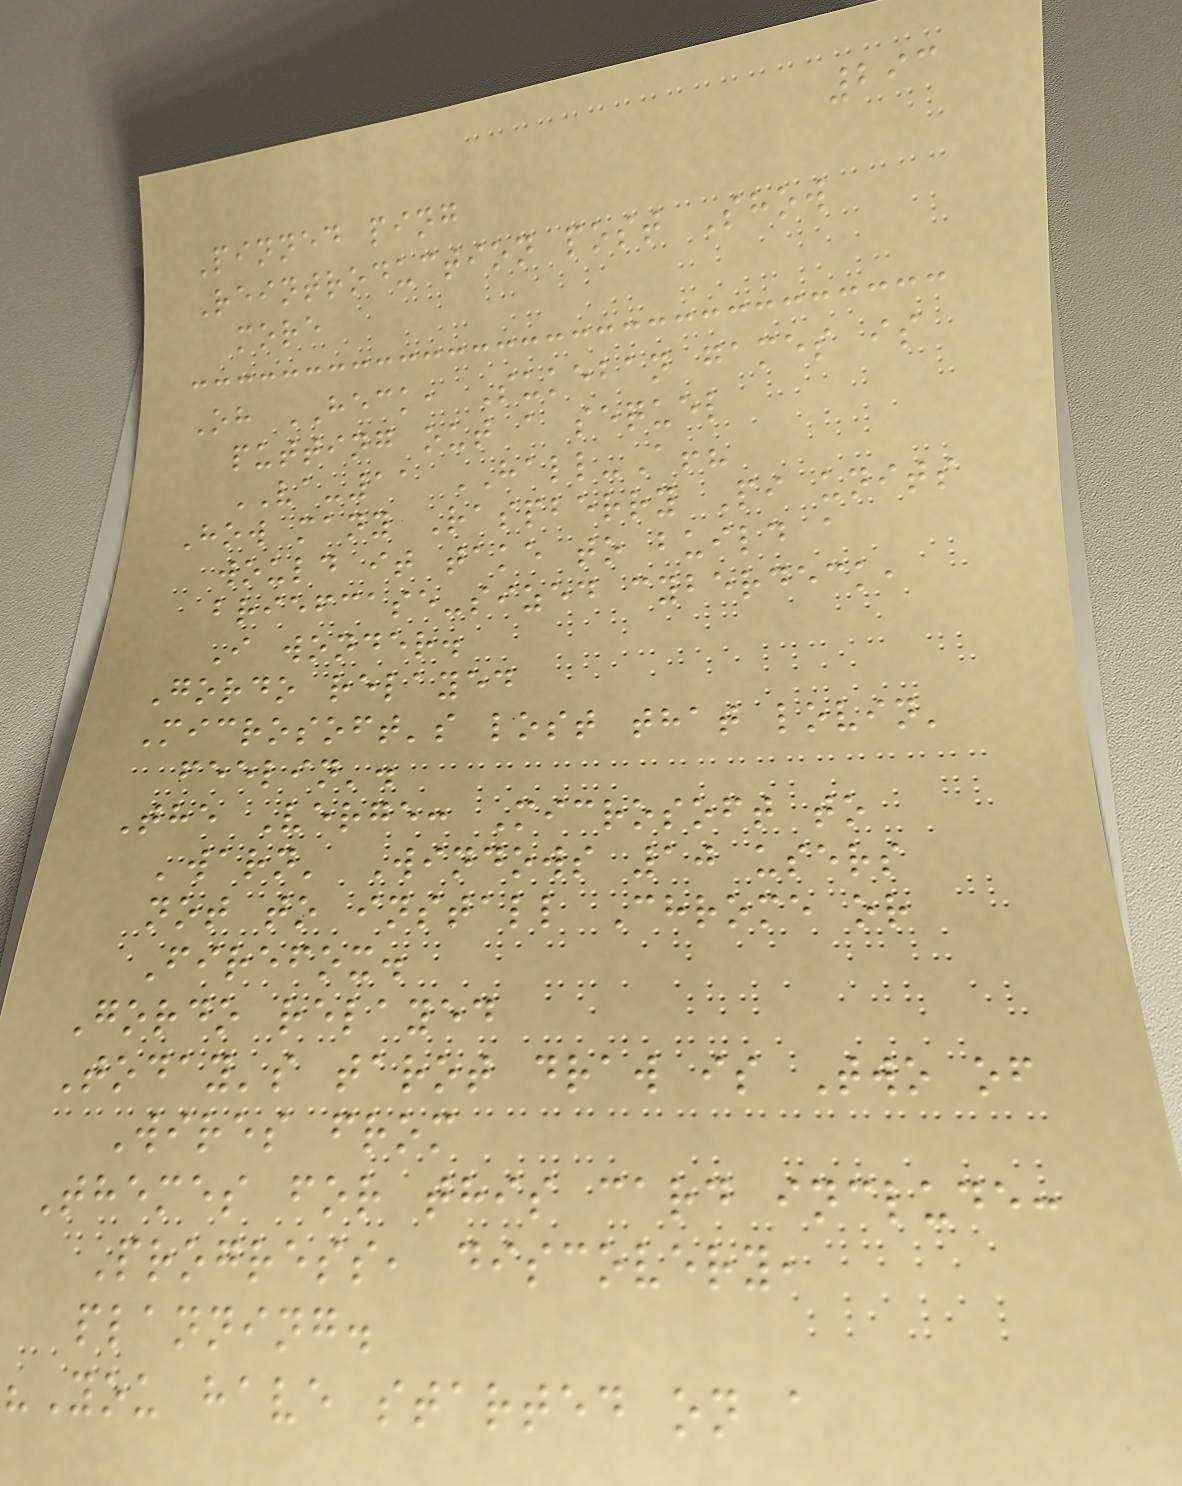293
Pinned ping
Reintroduction post Show
more
Oh HECK, Sukeban games is
putting out a sequel
VA-11 HALL-A!?
How many Raspberry Pi units
would it take to build a
briefcase-sized cyberdeck,
I wonder.
Gordo relayed
Microsoft's lost that lovin'
feelin'.
The Verge: Microsoft to
'warn' Windows 10 users
not to install Chrome or
Firefox.
Gordo relayed
Today's tarot draw is Two of
Wires from
Themes for this card include:
Progress, discovery,
planning.
"You have started on a
